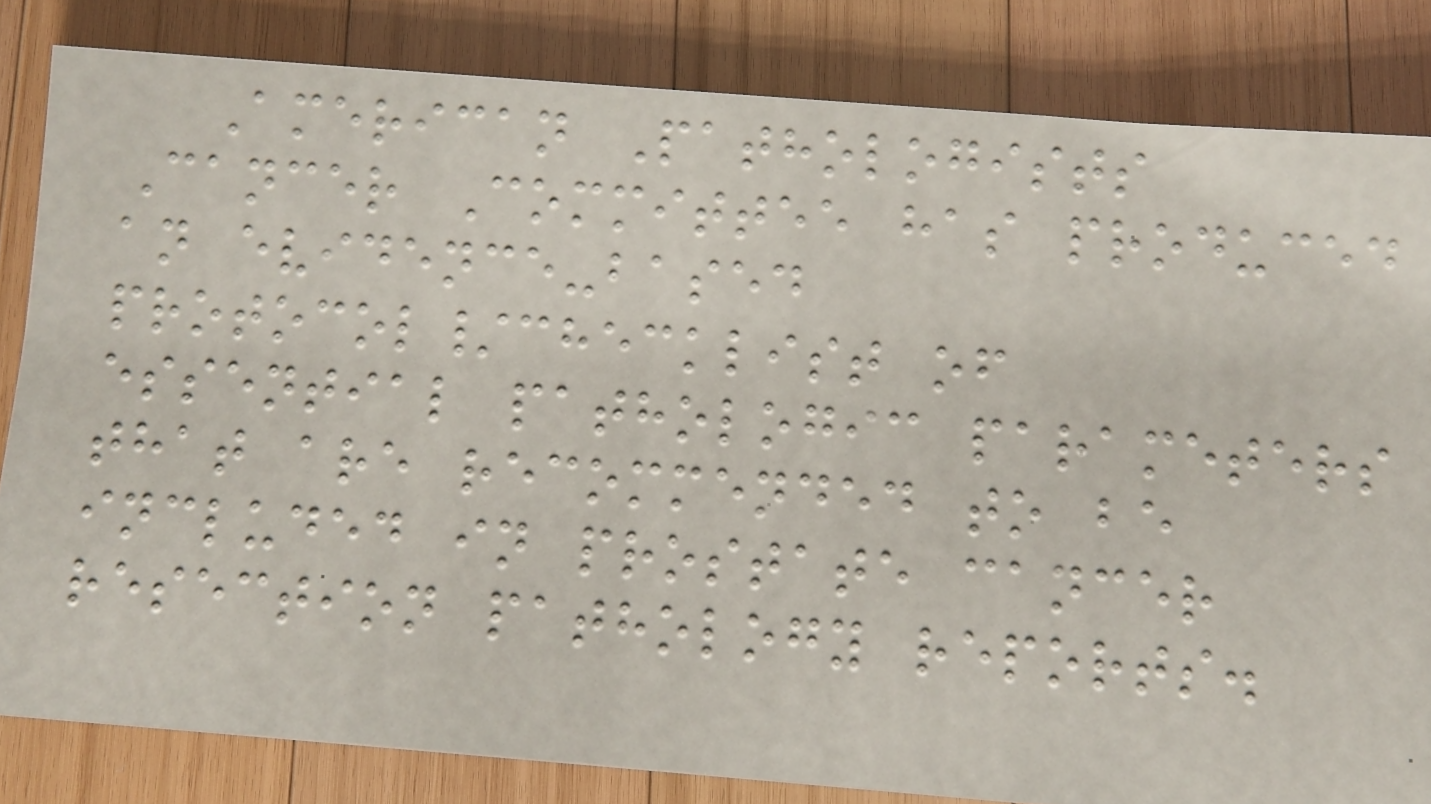American Pathologists
Cancer Committee has produced
an evidence-based
protocol/checklist of
essential pathologic parameters
that are recommended to be
included in prostate cancer
resection pathology reports.
